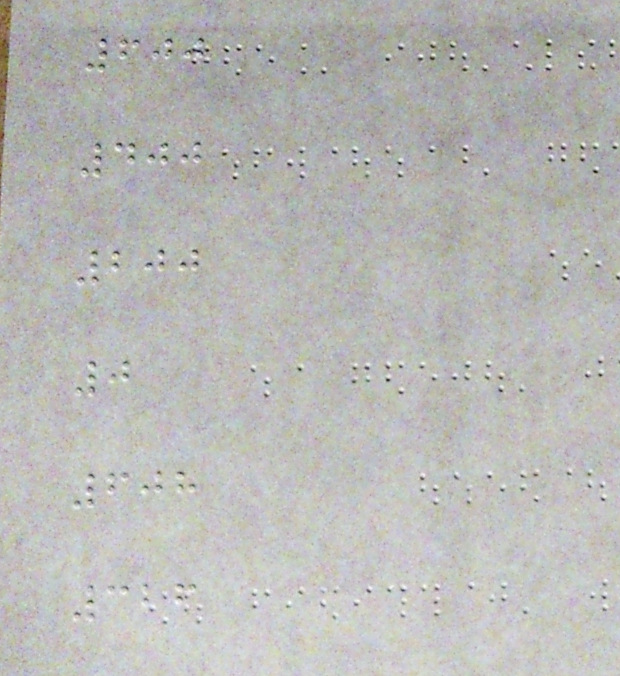600
400
200
0
608
326
